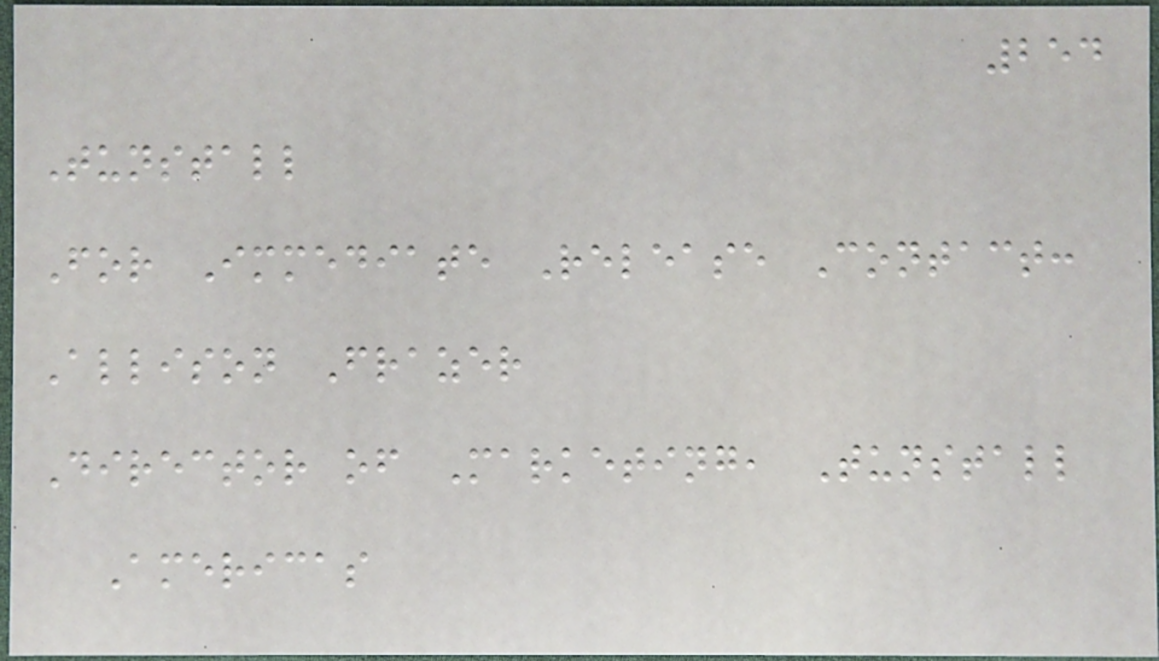254
Tunstall
For Immediate Release Contact:
Allison Frazer
Director of Marketing, Tunstall
Americas
